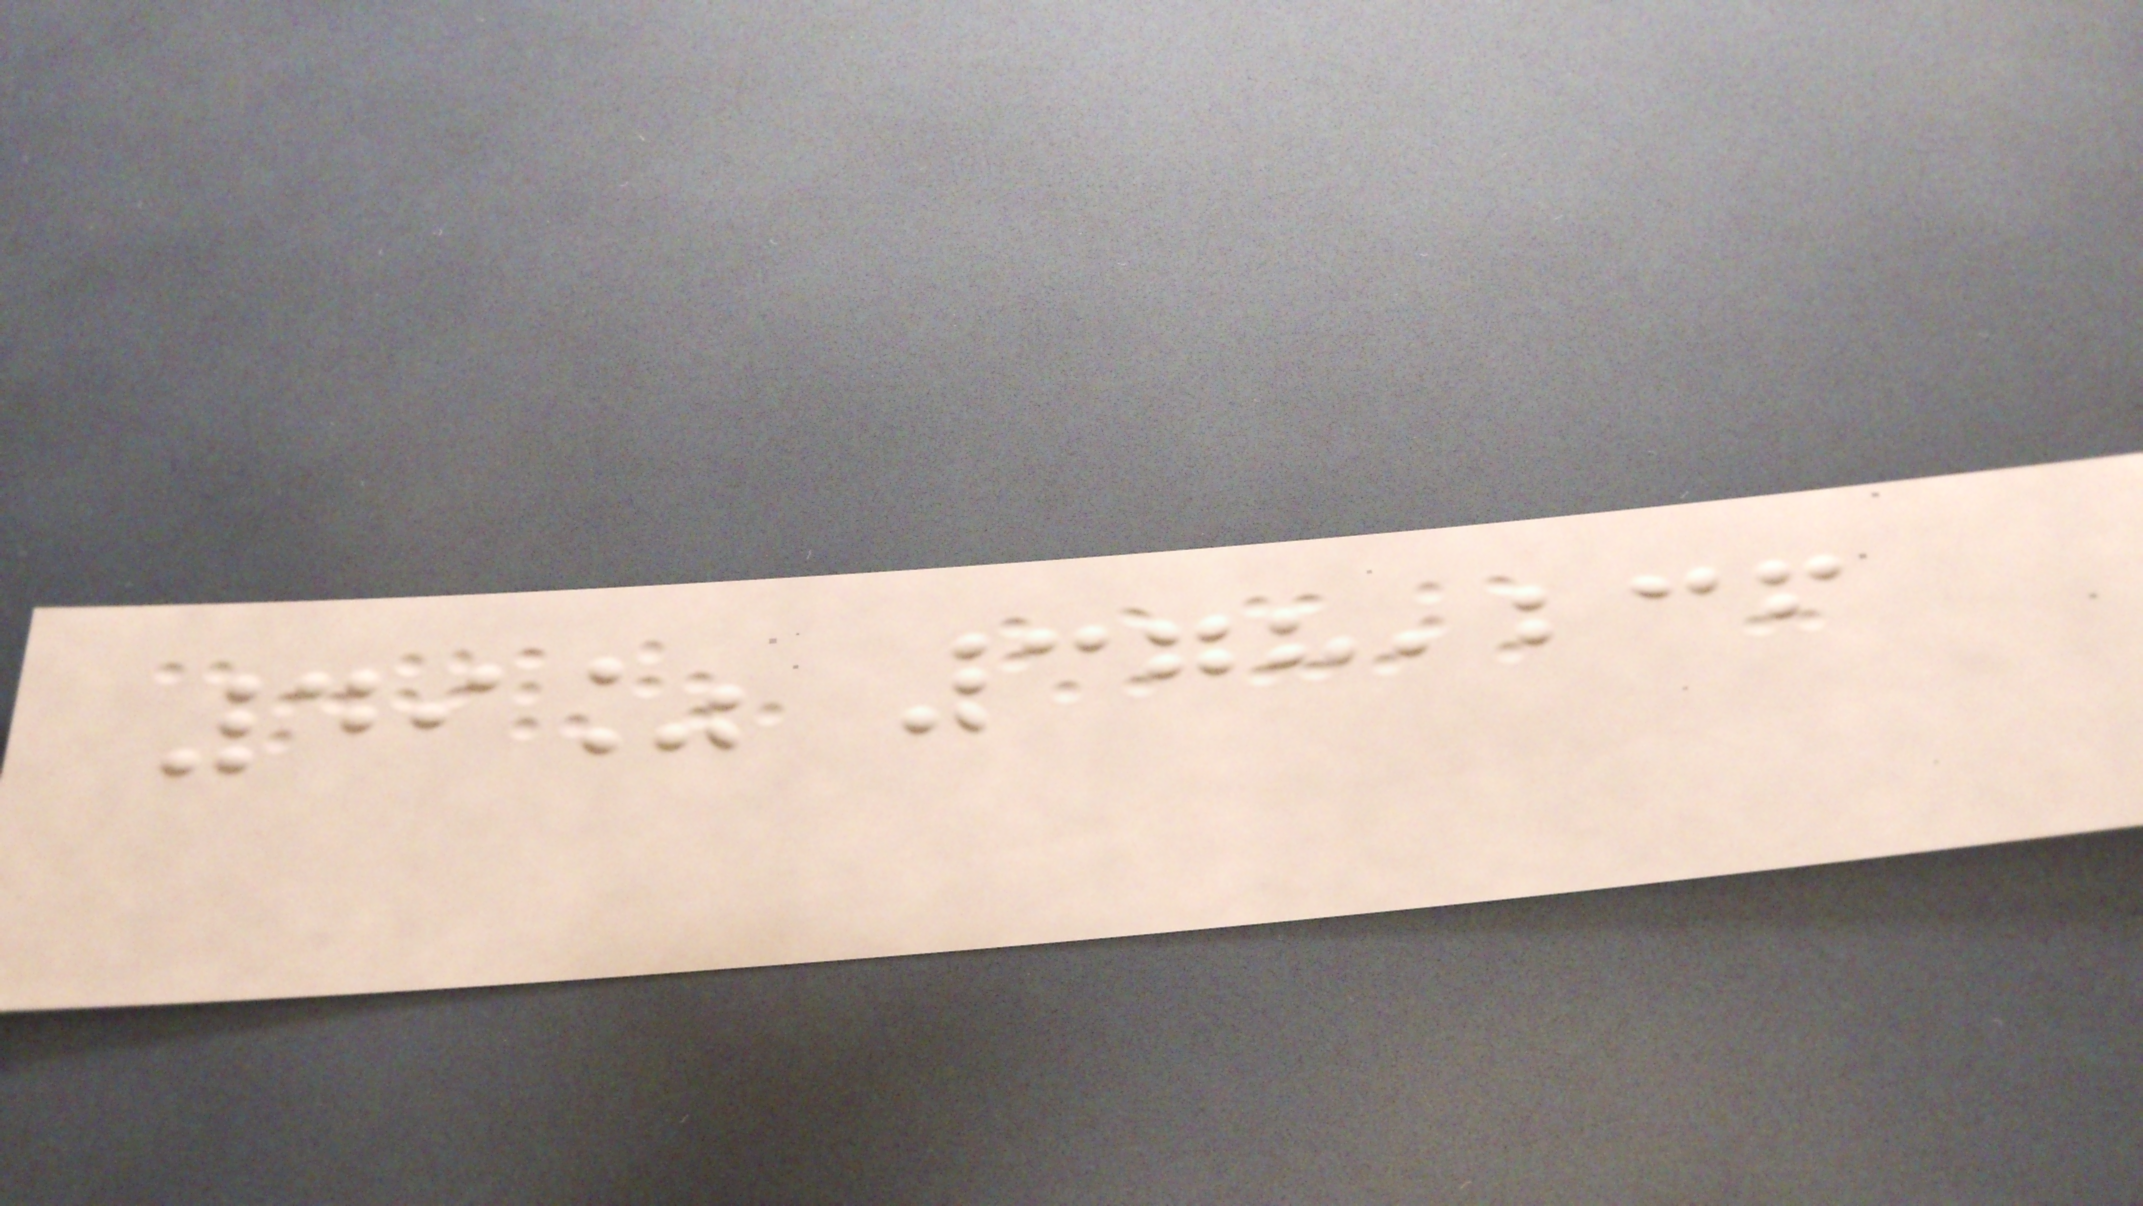49% 378,236
